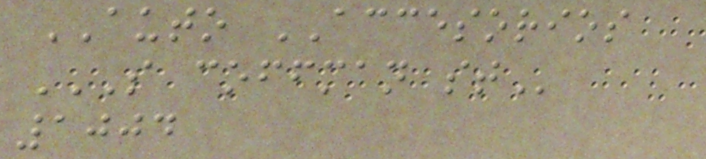AUTO ACCESORIOS
S COFFMAN ST
1004
